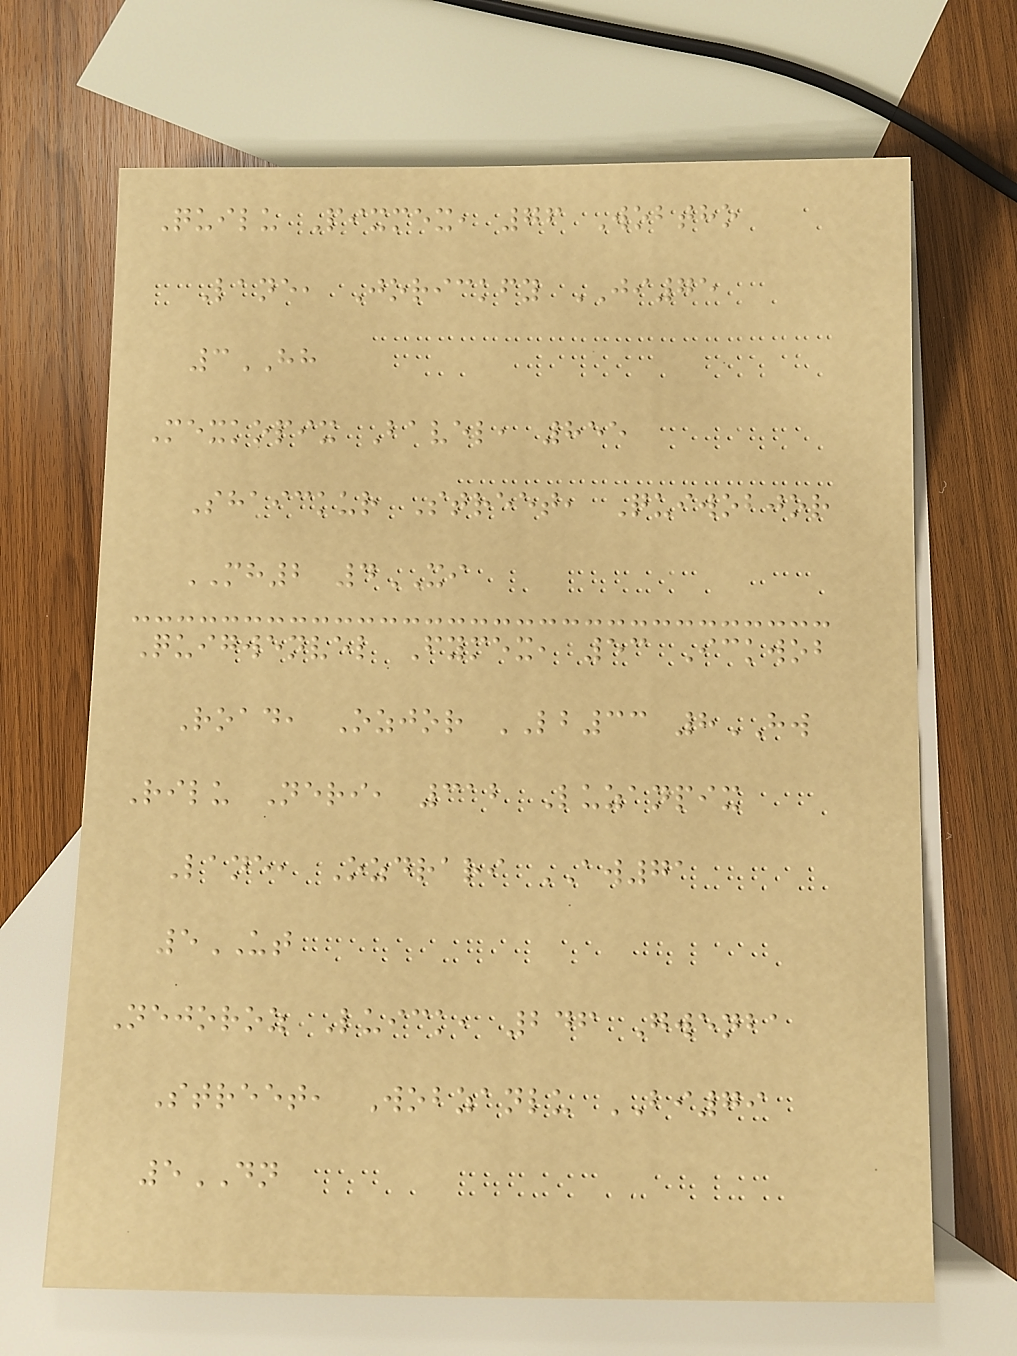Quilu Pixmex, 76 Wobtho
Lane, Jorickfy JI75
3HH
Mexkopix Bavel, 855
Shaickur Street, Quiwobjor
MH2 4XI
Quigwenvel Fymex, 53 Ickwob
Road, Ozjor LB33 8HW
Rilu Neri, 312 Luzanpix
Lane, Ozdrari AW71
5UT
Nejoroz Luick, 246 Gwenba
Street, Wobzanlu BI79
5DN
